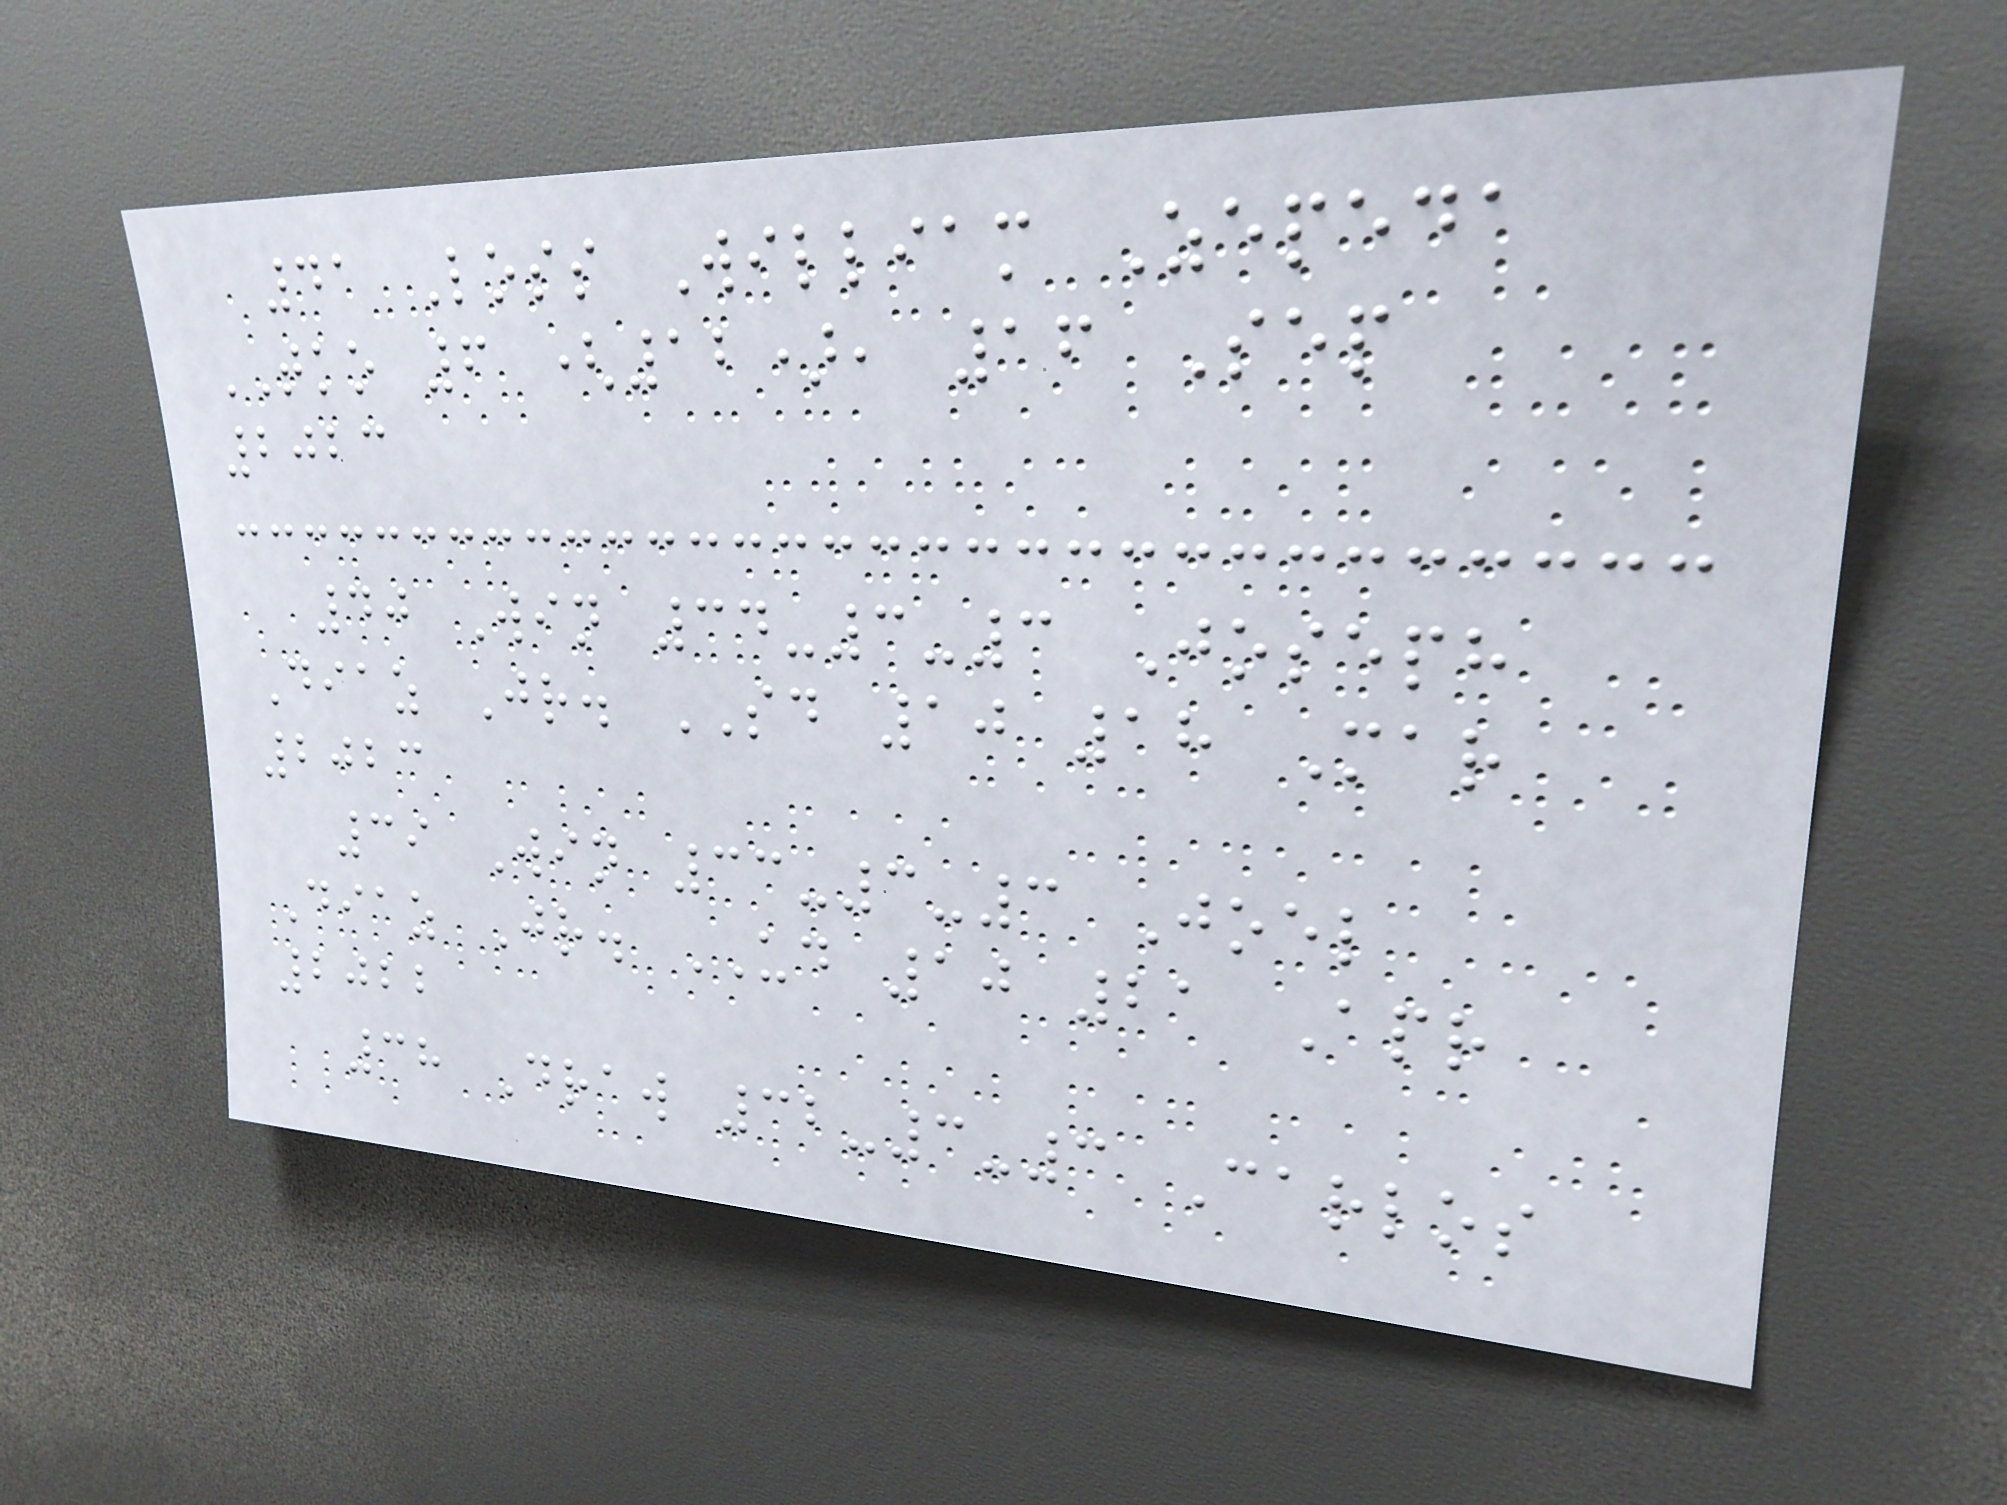41 Loss William Zepeda
TKO 6 (12), 16 Sep
2023
40 Win 34-3-3 Joseph
Diaz Jr. SD 10 18 Mar
2023
39 Win 33-3-3 Joel
Diaz Jr. UD 10 21 Apr
2022
38 Draw 32-3-3 Carlos
